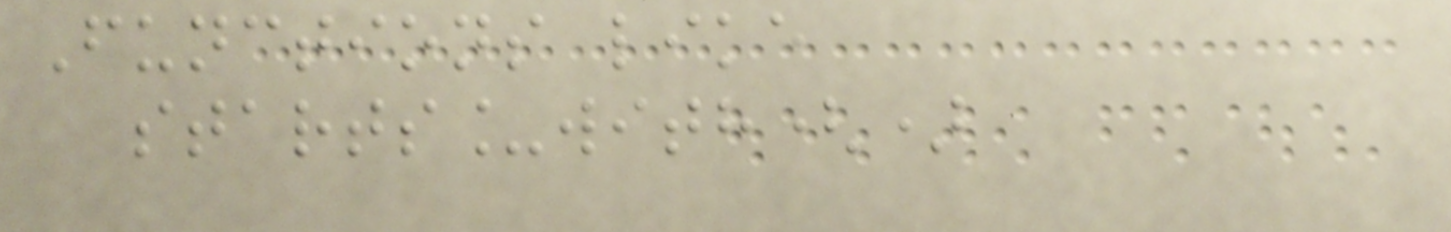Functions like
starts_with()
